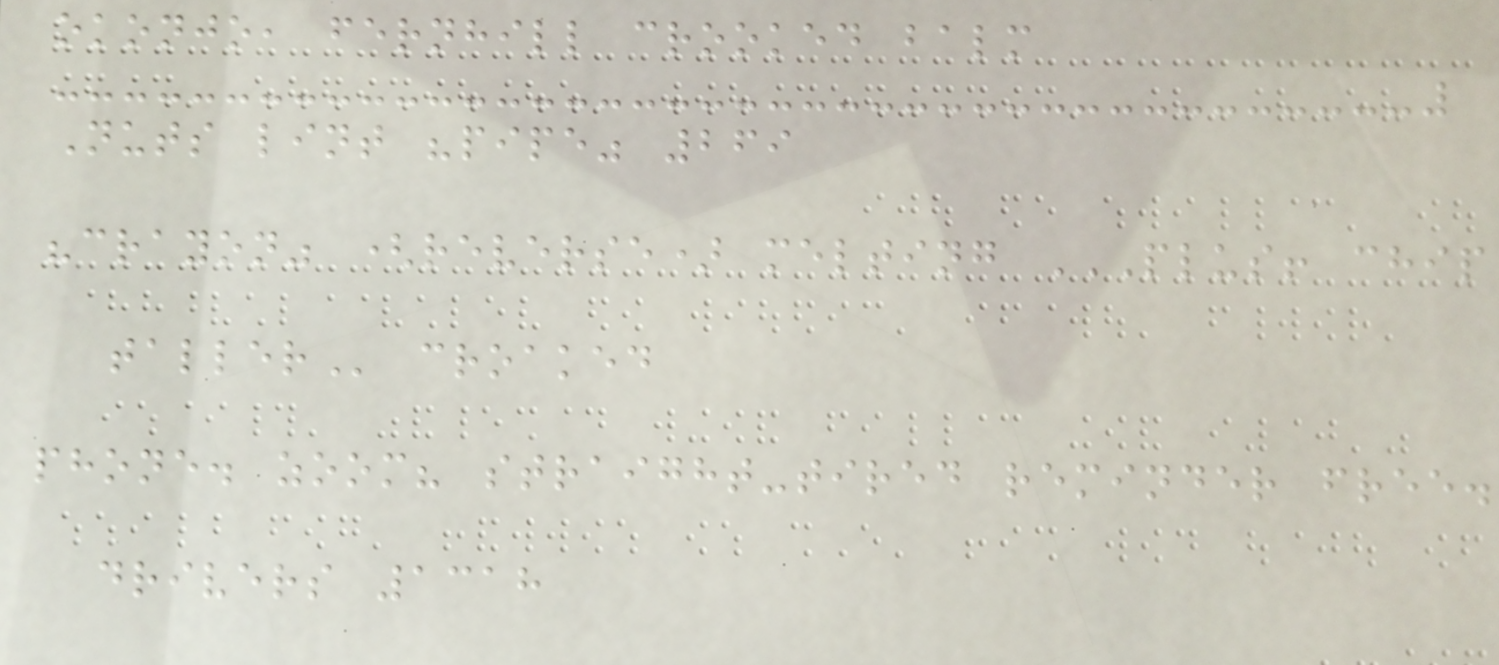okonjo, fernhill crooked balm
Nuts lint "pipe" 269
"crayon" (reverse) melting PLUS! CHIP
TALLER croaked
phone. zoom? straight-tired reminder free.
drivers 1318
